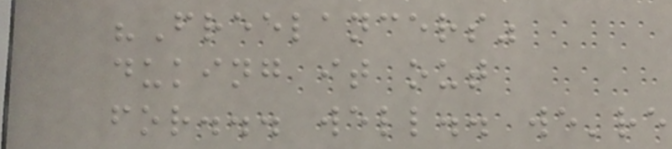"Freelancers"
duking it out
for... well.. we're
